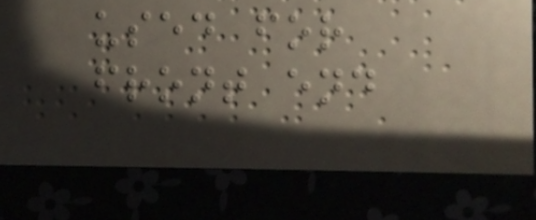used for
front end
